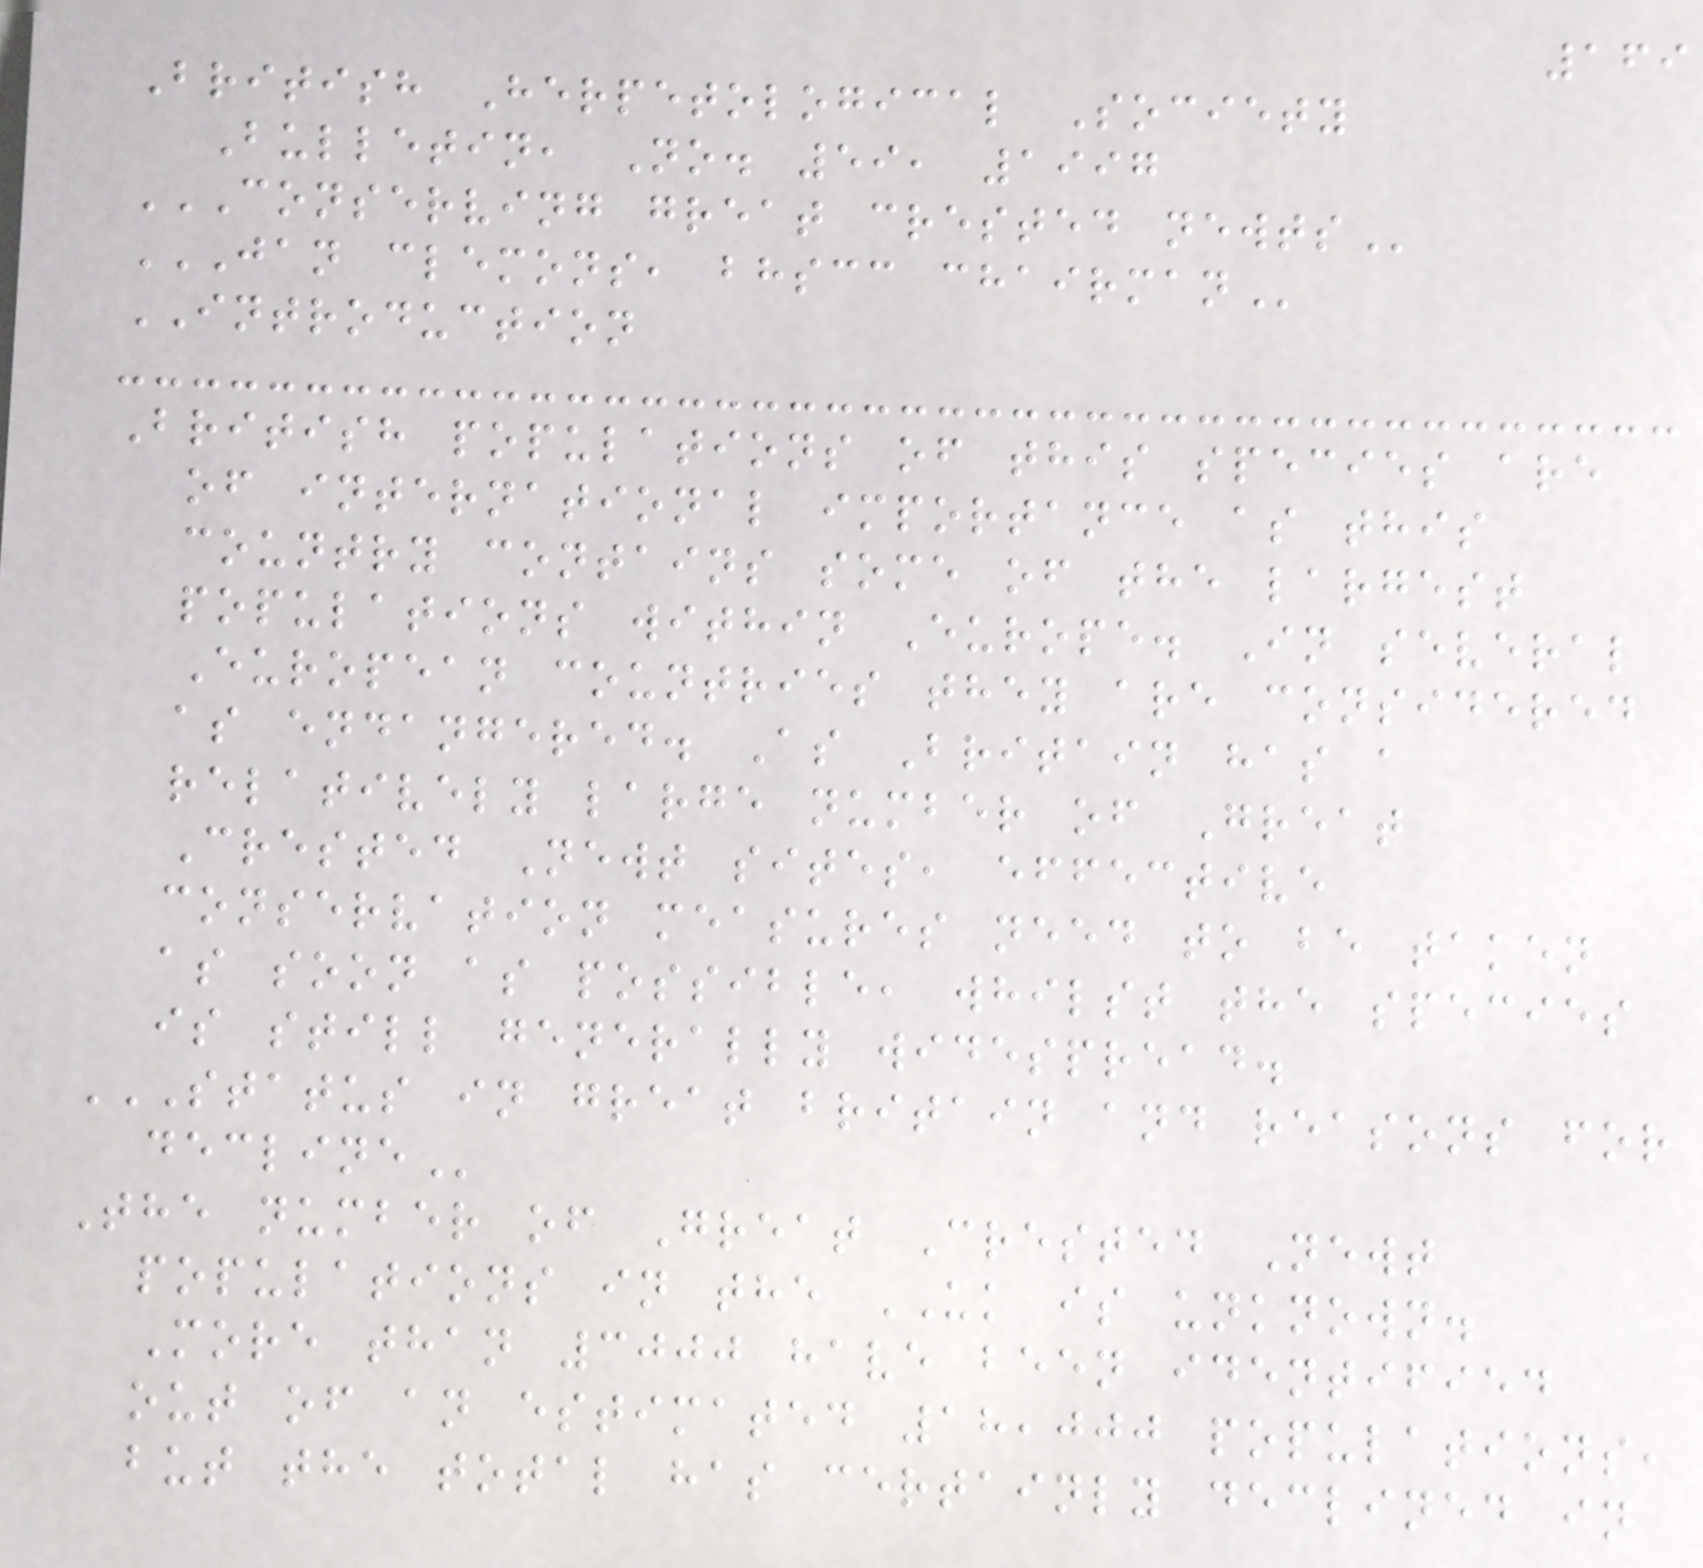169
British Herpetological Society
Bulletin, No. 59, 1997
CONSERVING GREAT CRESTED NEWTS
JAN CLEMONS, BHSCC CHAIRMAN
INTRODUCTION
British populations of this species are
of international importance as this
country contains some of the largest
populations within Europe. In several
European countries they are considered
as endangered. As Britain has a
relatively large number of Great
Crested Newt sites, effective
conservation measures need to be taken
as soon as possible, whilst the species
is still generally widespread.
STATUS IN GREAT BRITAIN AND REASONS FOR
DECLINE
The number of Great Crested Newt
populations in the UK is unknown.
More than 3000 have been identified
out of an estimated 18,000 populations,
but the total has certainly declined in
